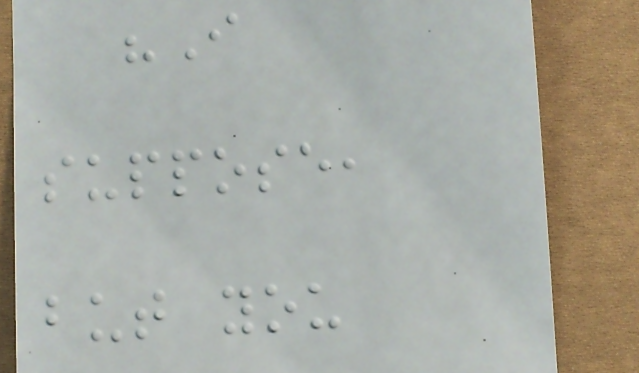"I
suppose,
but you
